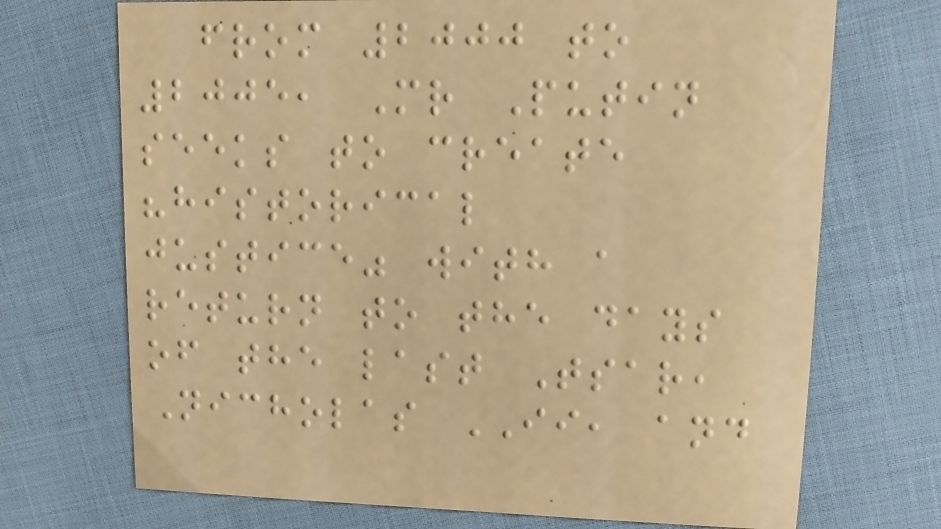from 2000 to
2005, Mr Putin
seeks to create
"historical
justice" with a
return to the days
of the last Tsar,
Nicholas II, and
